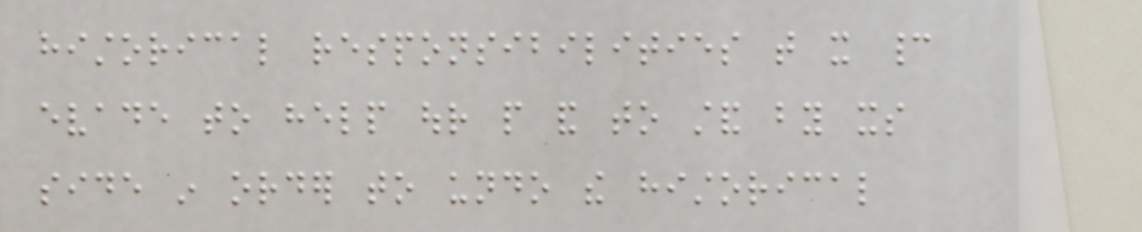historical responsibilities that it cannot
evade to help our people and to stand by its
side in order to undo the historical
